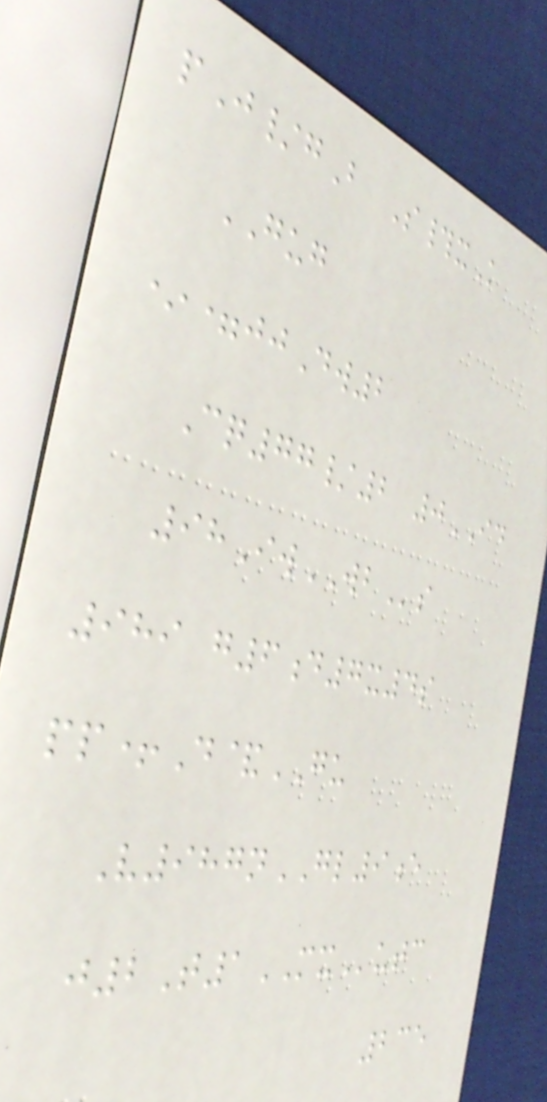pJ/gB S#xK
GUG
*=jjDw2
Cq77/2 0ID
98IwWBs
989 g6d7x4s
pp+D&GU
V987nGL9e
j2T1MXutc
235
